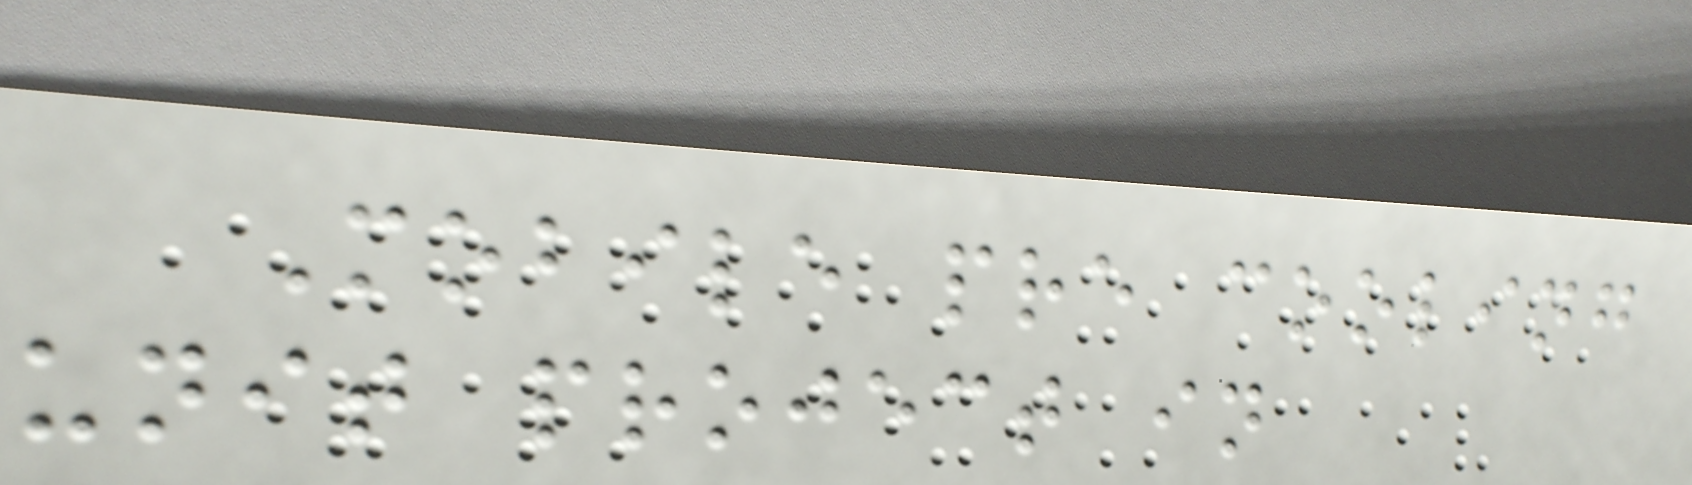Mobile pre cooling
unit project in
